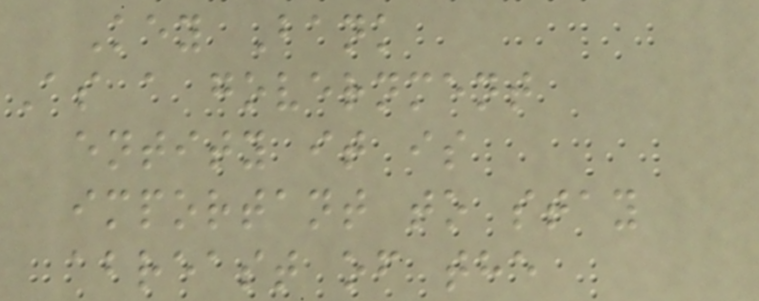Key Bank
As a government
entity it is
important to stay
abreast of the
